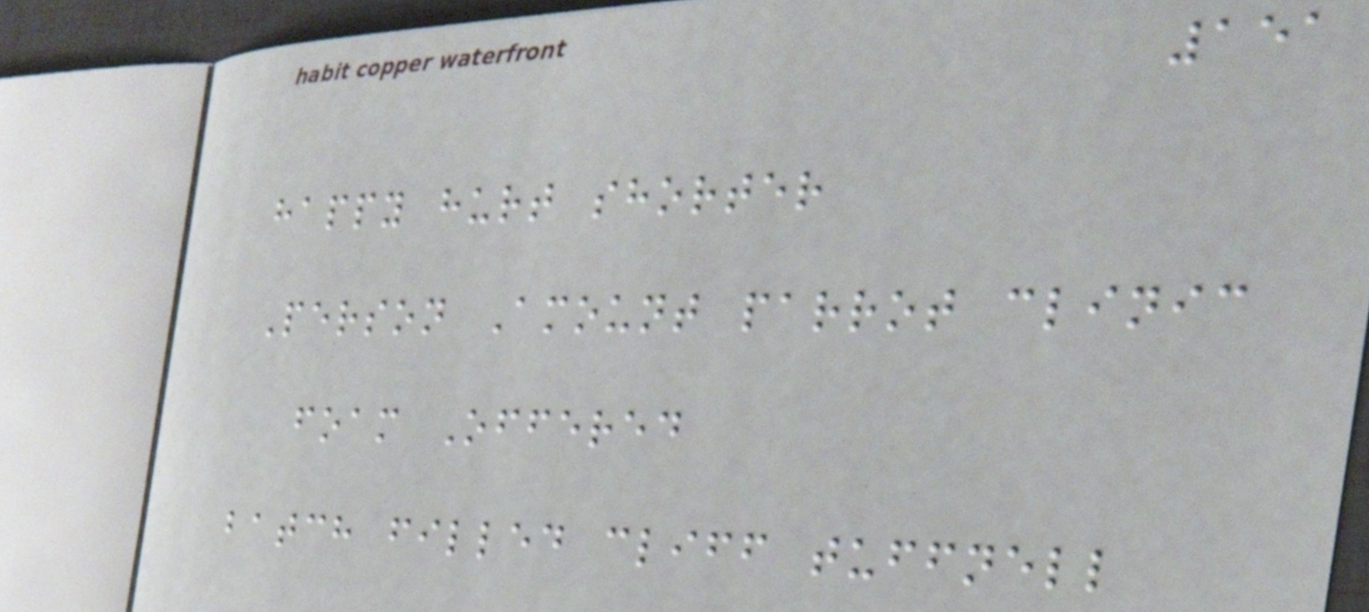151
happy hurt shorter
Person Amount parrot clinic
foam Offered
batch filled cliff tuffnell
